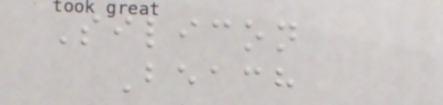Silicon
Beach
